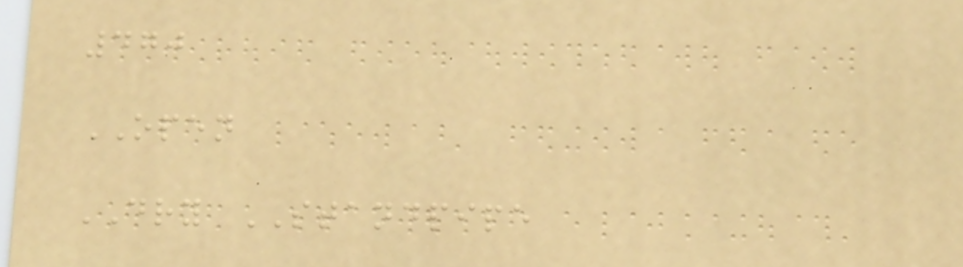470
OPEN
DRY STANDPIPE
